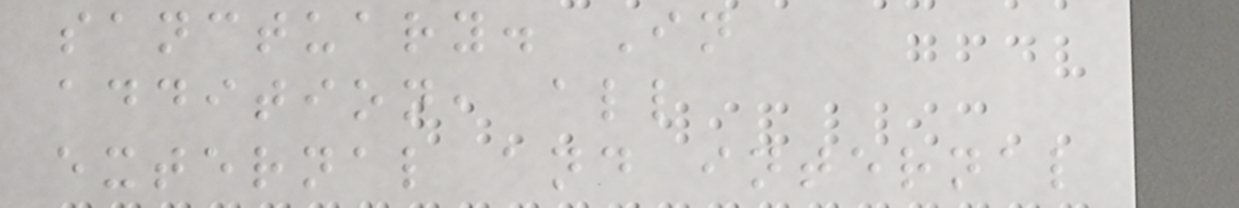sanctuary. In
addition, all
external and internal
